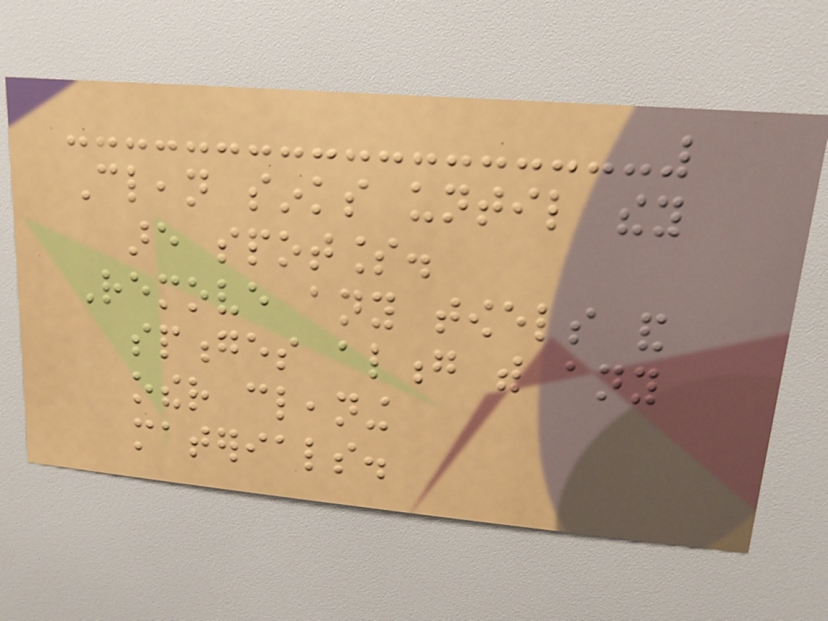Clean sinks until they
are spotless.
Remove any towels and
sponges along with any
other cleaning
materials.
